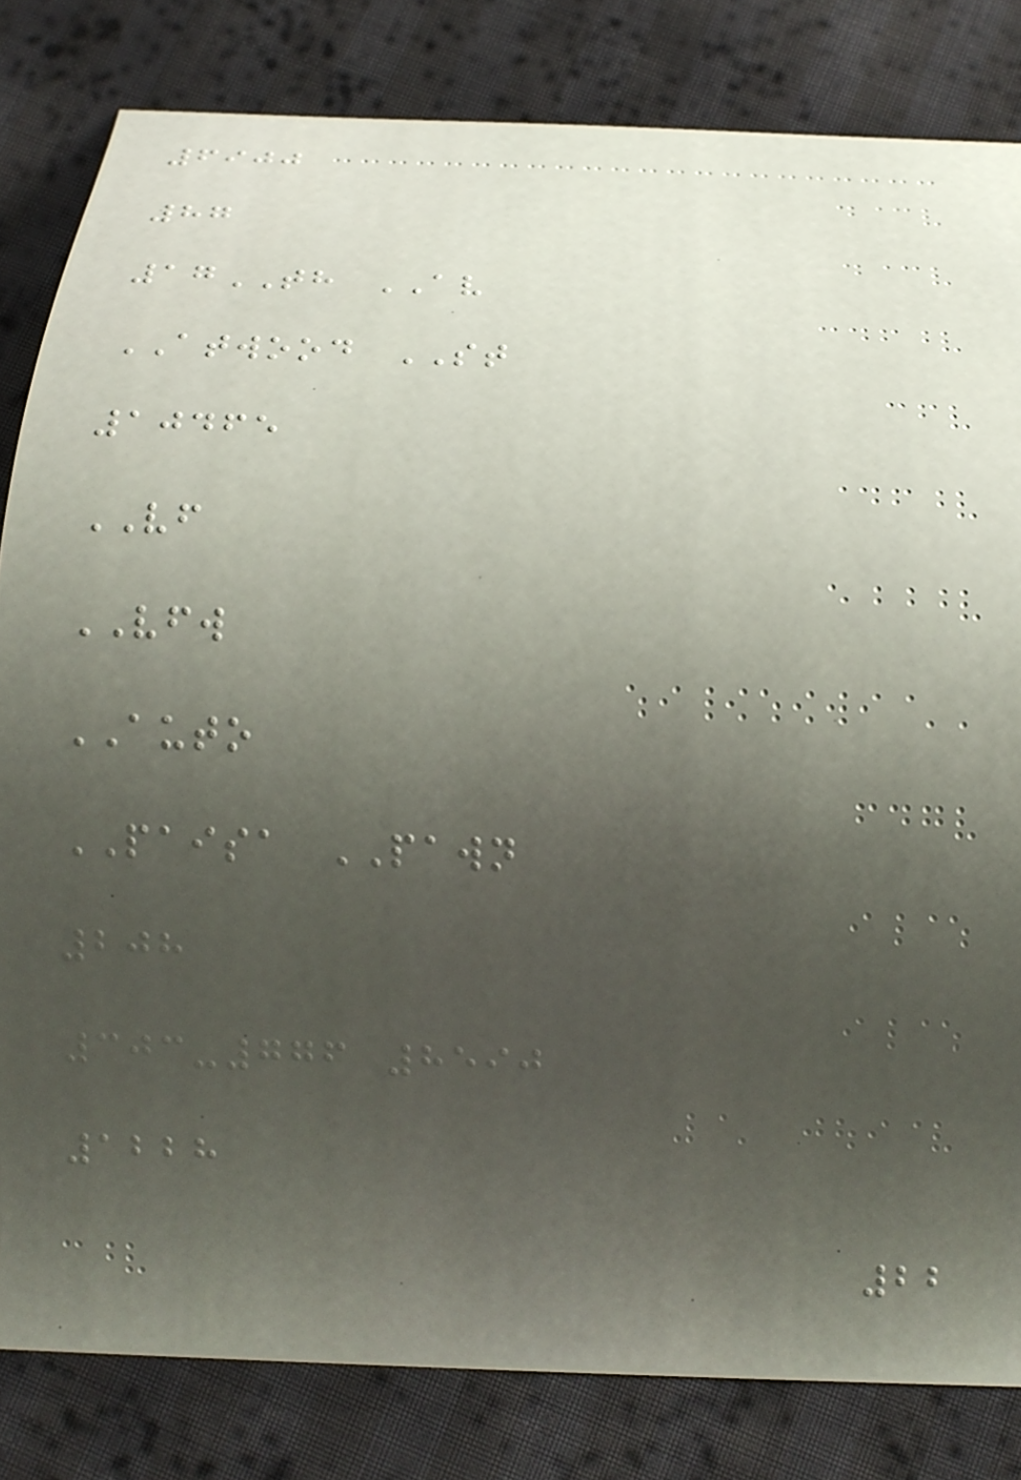6900
87
17TH AV
ATWOOD ST
10465
VF
VFW
AUTO
PAISA PAWN
208
303-776 8590
1228
22
